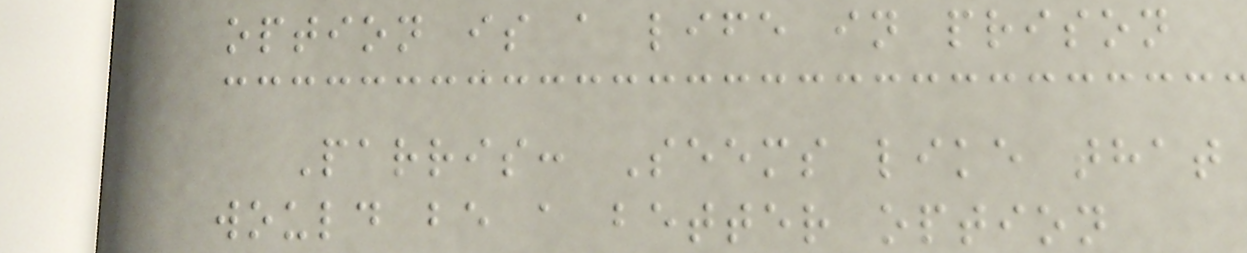option is a life in prison
Parris: Seems like that
would be a better option
